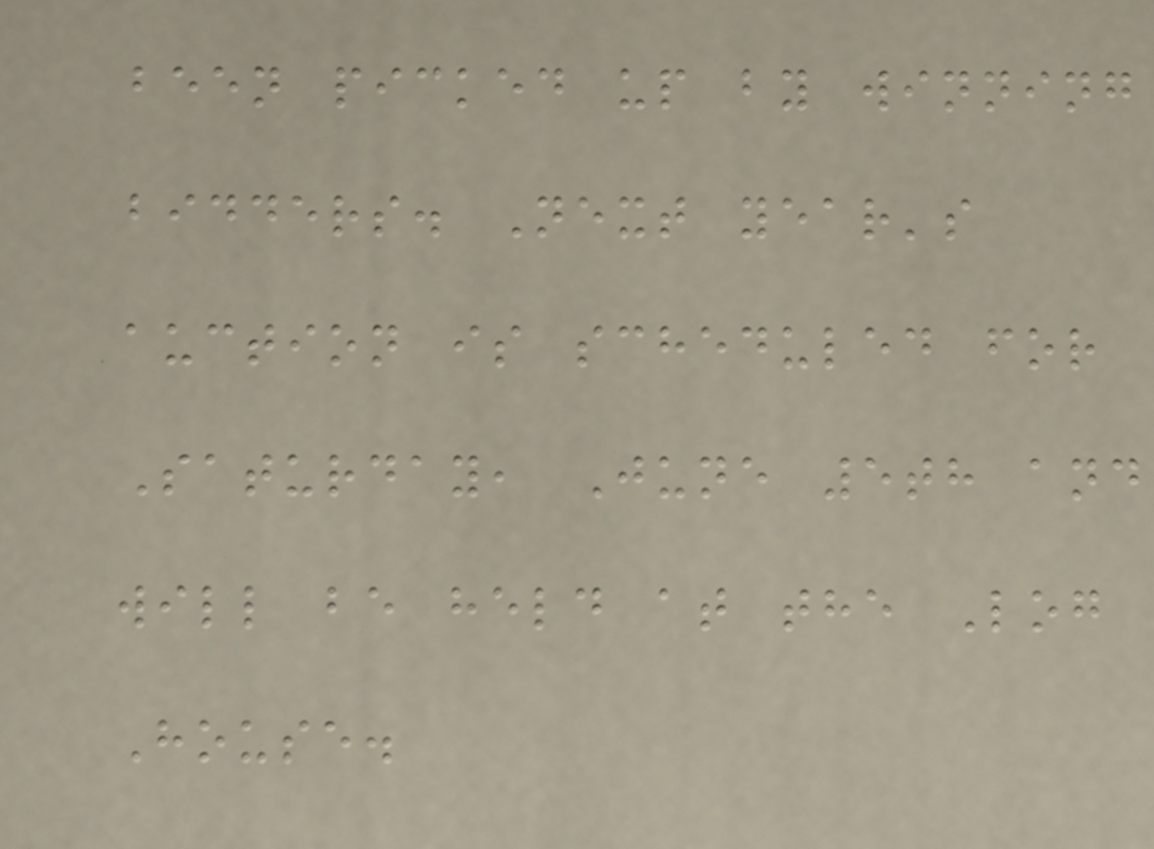been picked up by winning
bidders. Next year's
auction is scheduled for
Saturday, June 5th and
will be held at the Log
House.
